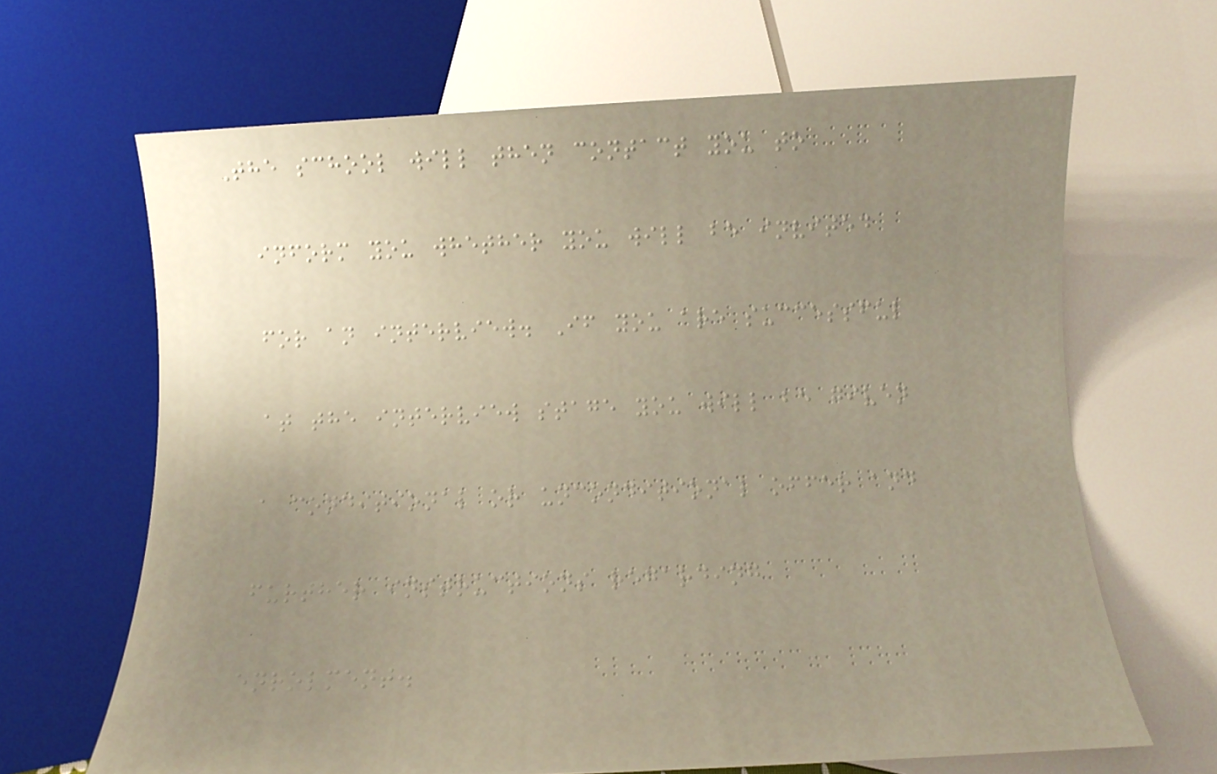The school will then contact you to
inform you whether you will be invited
for an interview. If you are successful
at the interview stage you will be given
a conditional or unconditional offer and
further instructions regarding
enrolment.
